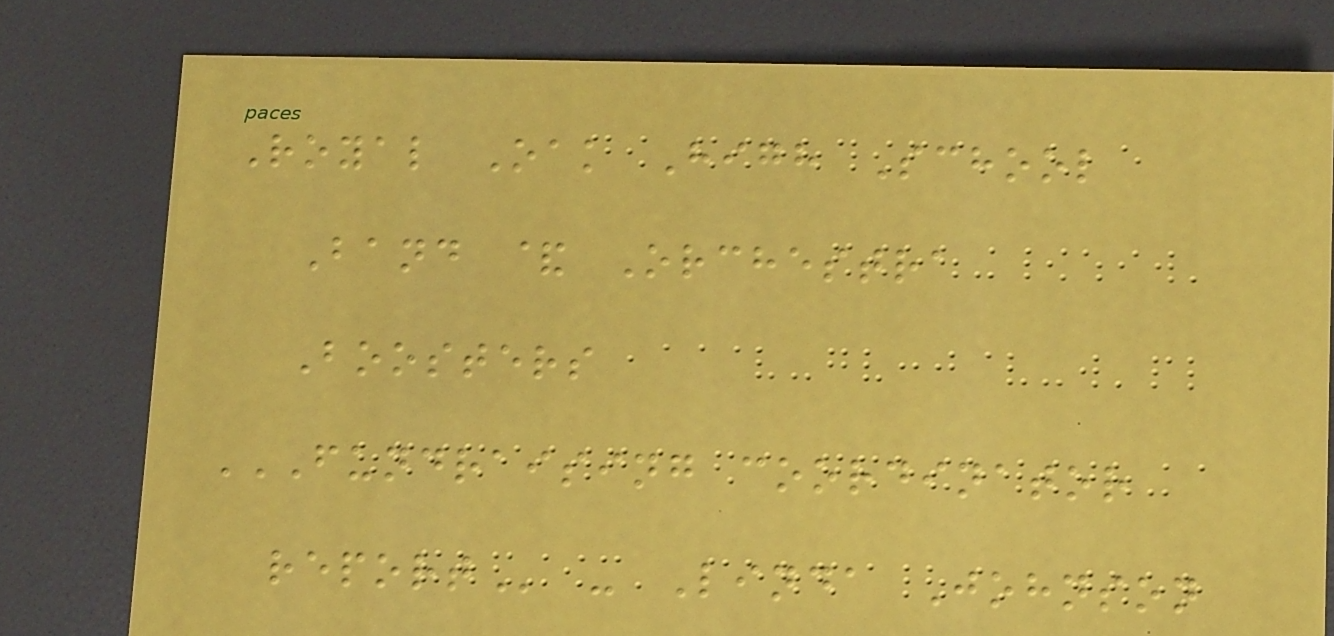Royal Oak High School
Band & Orchestra
Boosters
FUNDRAISING COORDINATOR
REPORT - Linda Johnson
